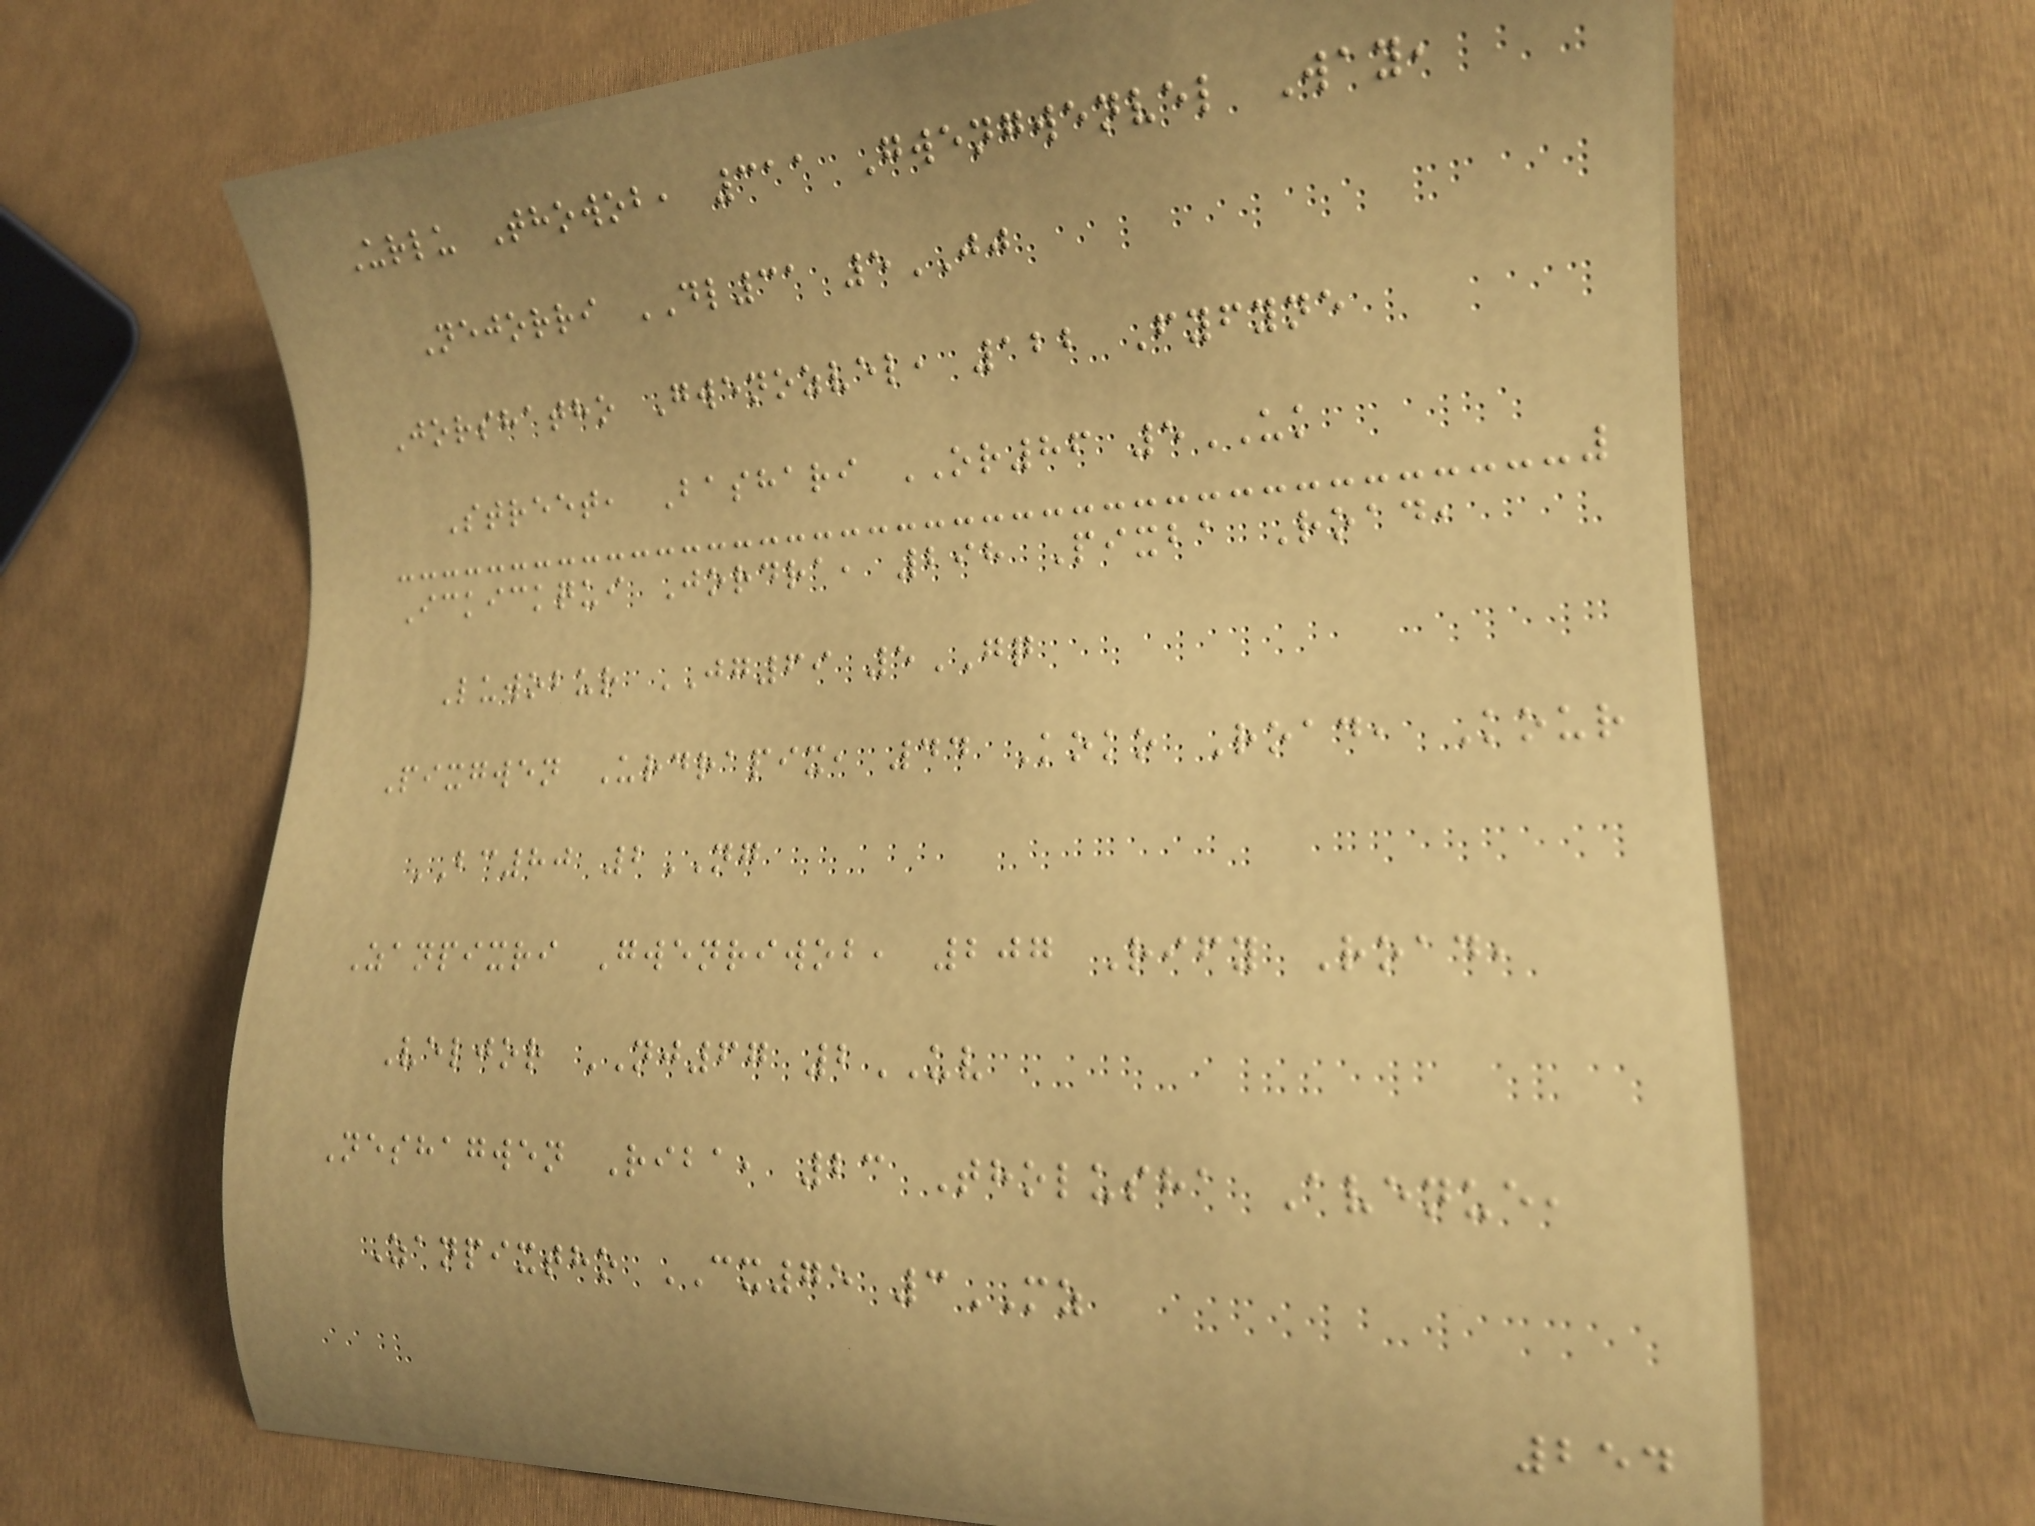Urlu Thowob, 311 Gwengwenvel Way,
Nejorri DL31 5JJ
Jorshatho Gwenozvel, 122 Fyfyne
Street, Bashari OR86 5UK
Ickickqui Jordra, 298 Pixba Road,
Luwobur JG69 5GQ
Pixgwen Urdrapix, 44 Koko Road, Kour
BC80 2NG
Zanpixri Gwenriwob, 207 Rify Road,
Veljor NJ67 2UV
Neshagwen Riba, 23 Tholusha Avenue,
Zanpixtho CX75 3MZ
254
